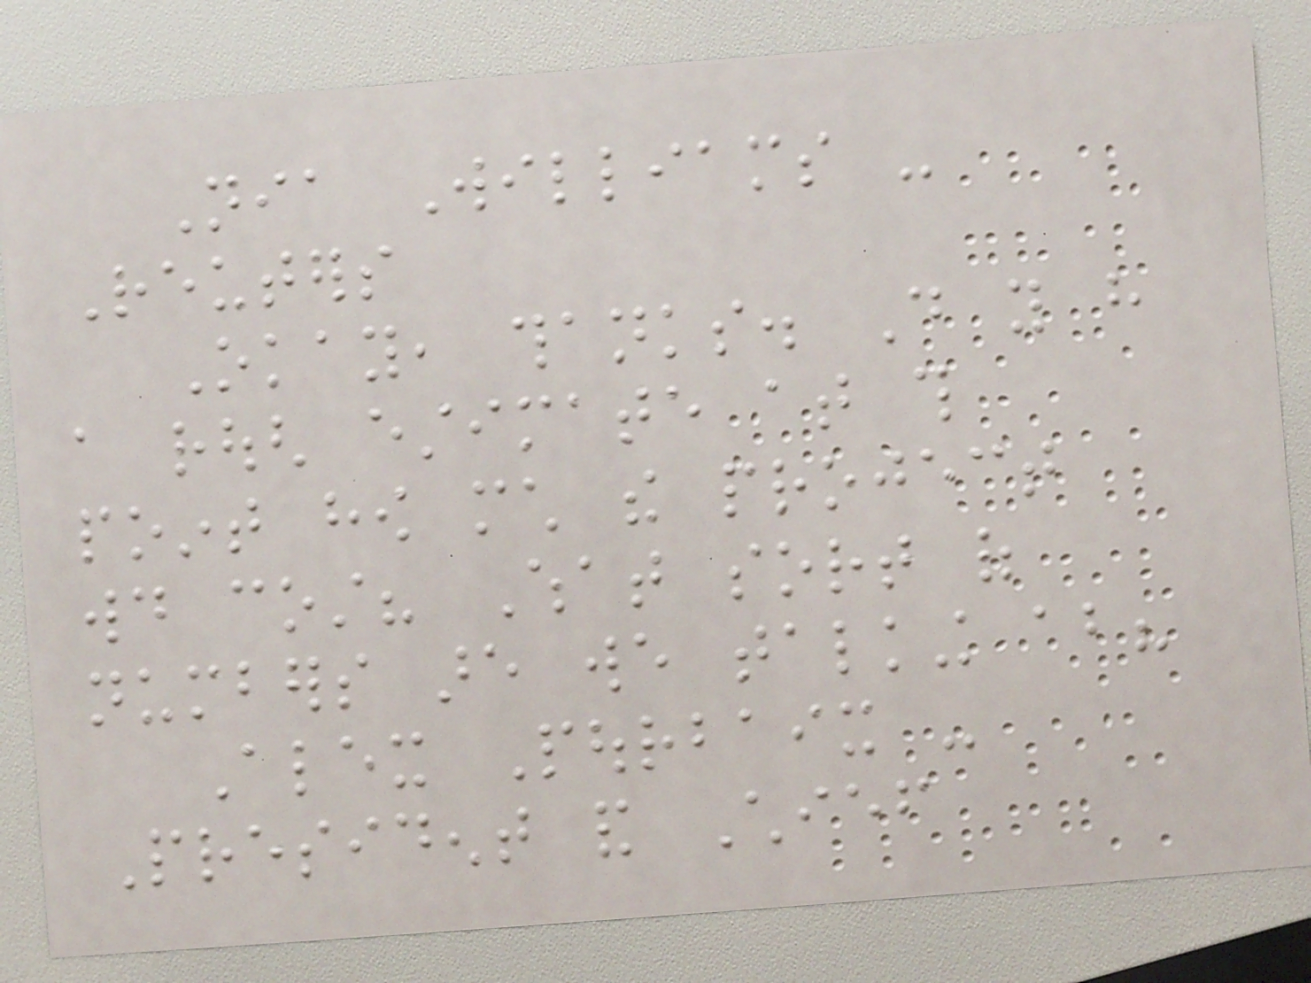Nia Williams -
Reuters
Okay, thanks. Do you have
a rough estimate at this
point how much the project
would cost? What sort of
numbers are we talking about?
Alex Pourbaix -
President and Chief
